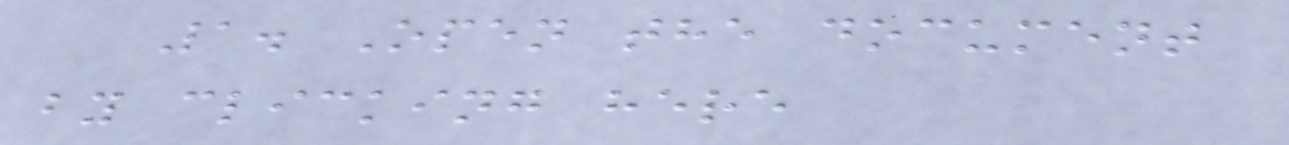1. Open the document
by clicking here
